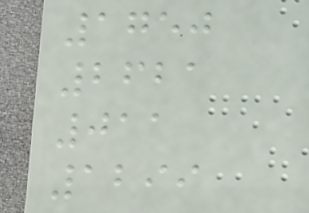1750
2621
011
1299
